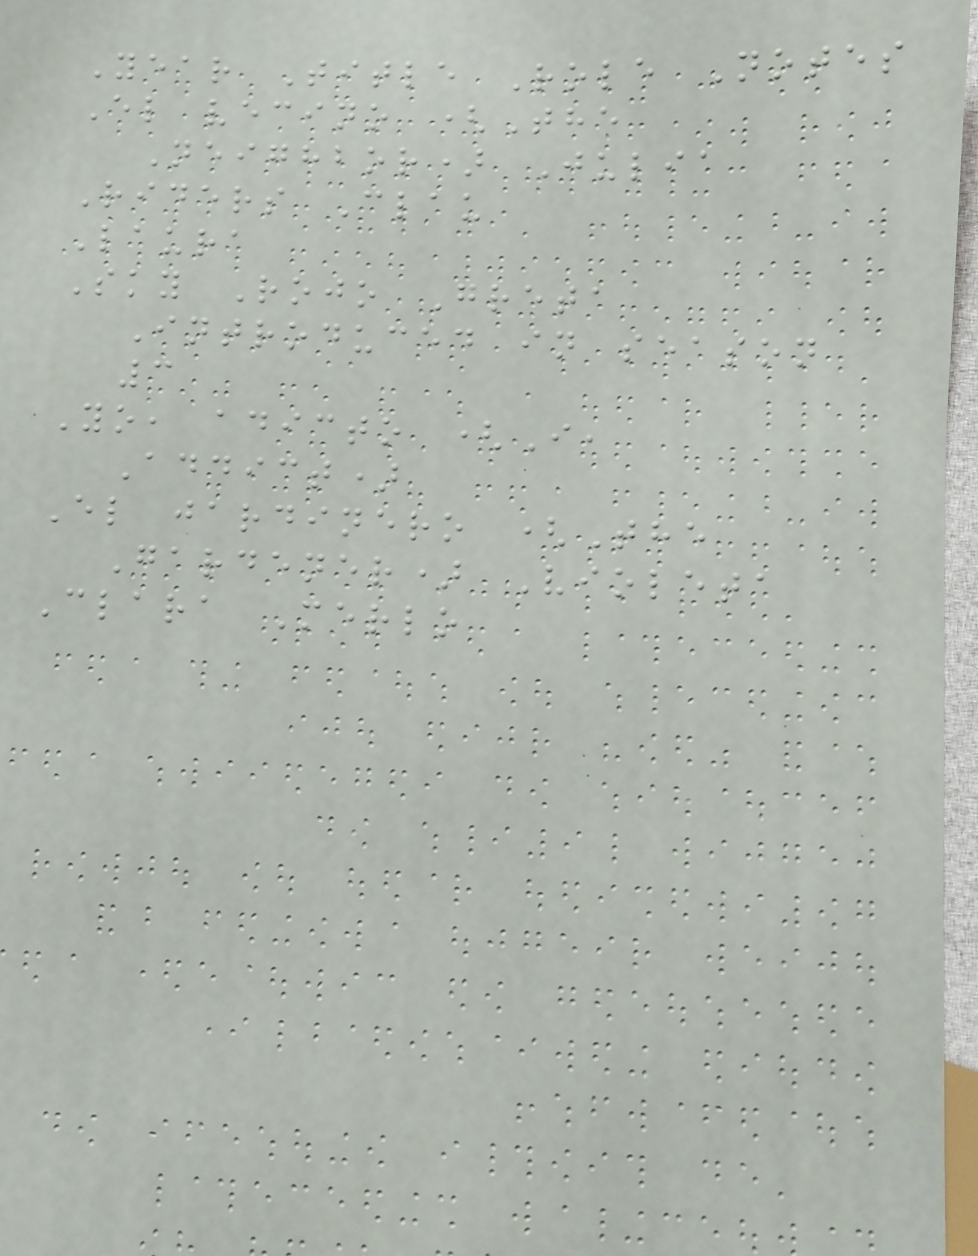Year Title Role Notes
El vecino (The
Neighbor) Julia
Riders Clau
Laura
Sky Rojo Greta
Introduced in season
3
Yo, adicto (I,
Addict)
El jardinero (The
Gardener) Violeta
Clara Merlo
